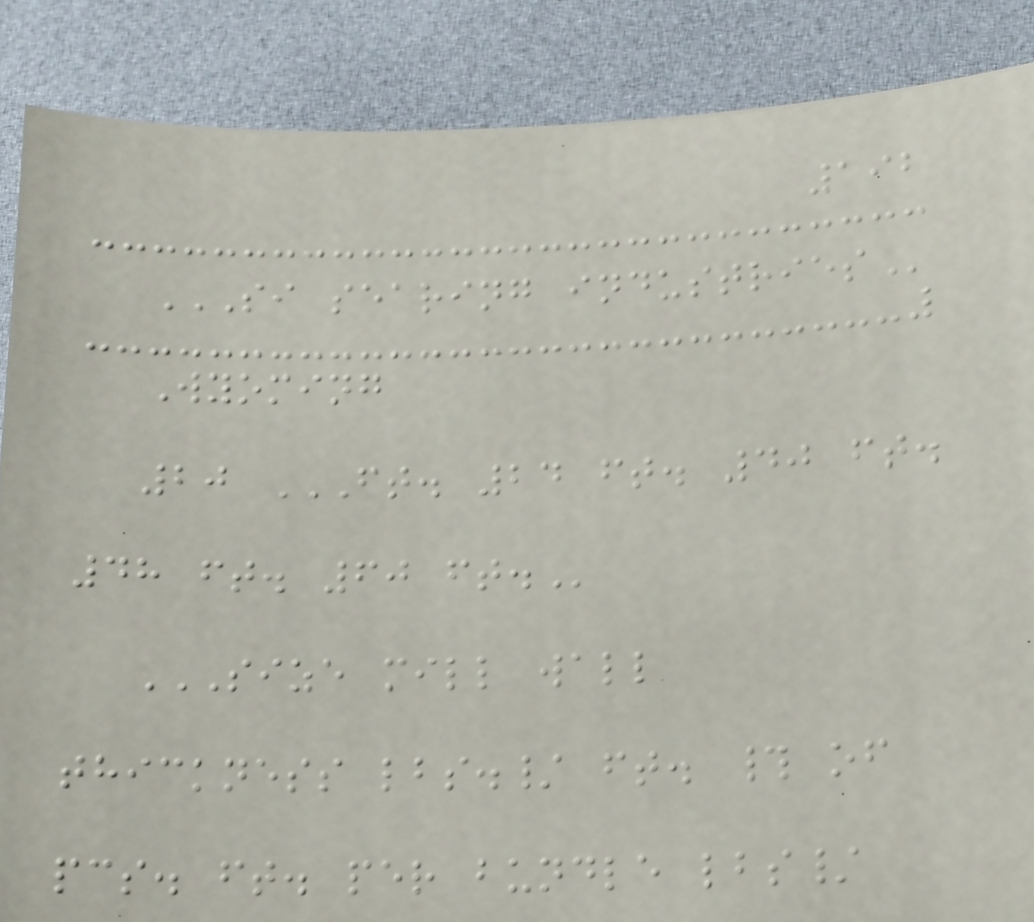192
SI SEARING INDUSTRIES
Wyoming
20 FT. 24 FT. 40 FT.
48 FT. 60 FT.
SIZE MILL WALL
THICKNESS LBS./ FT. # OF
PCS. FT. PER BUNDLE LBS/
